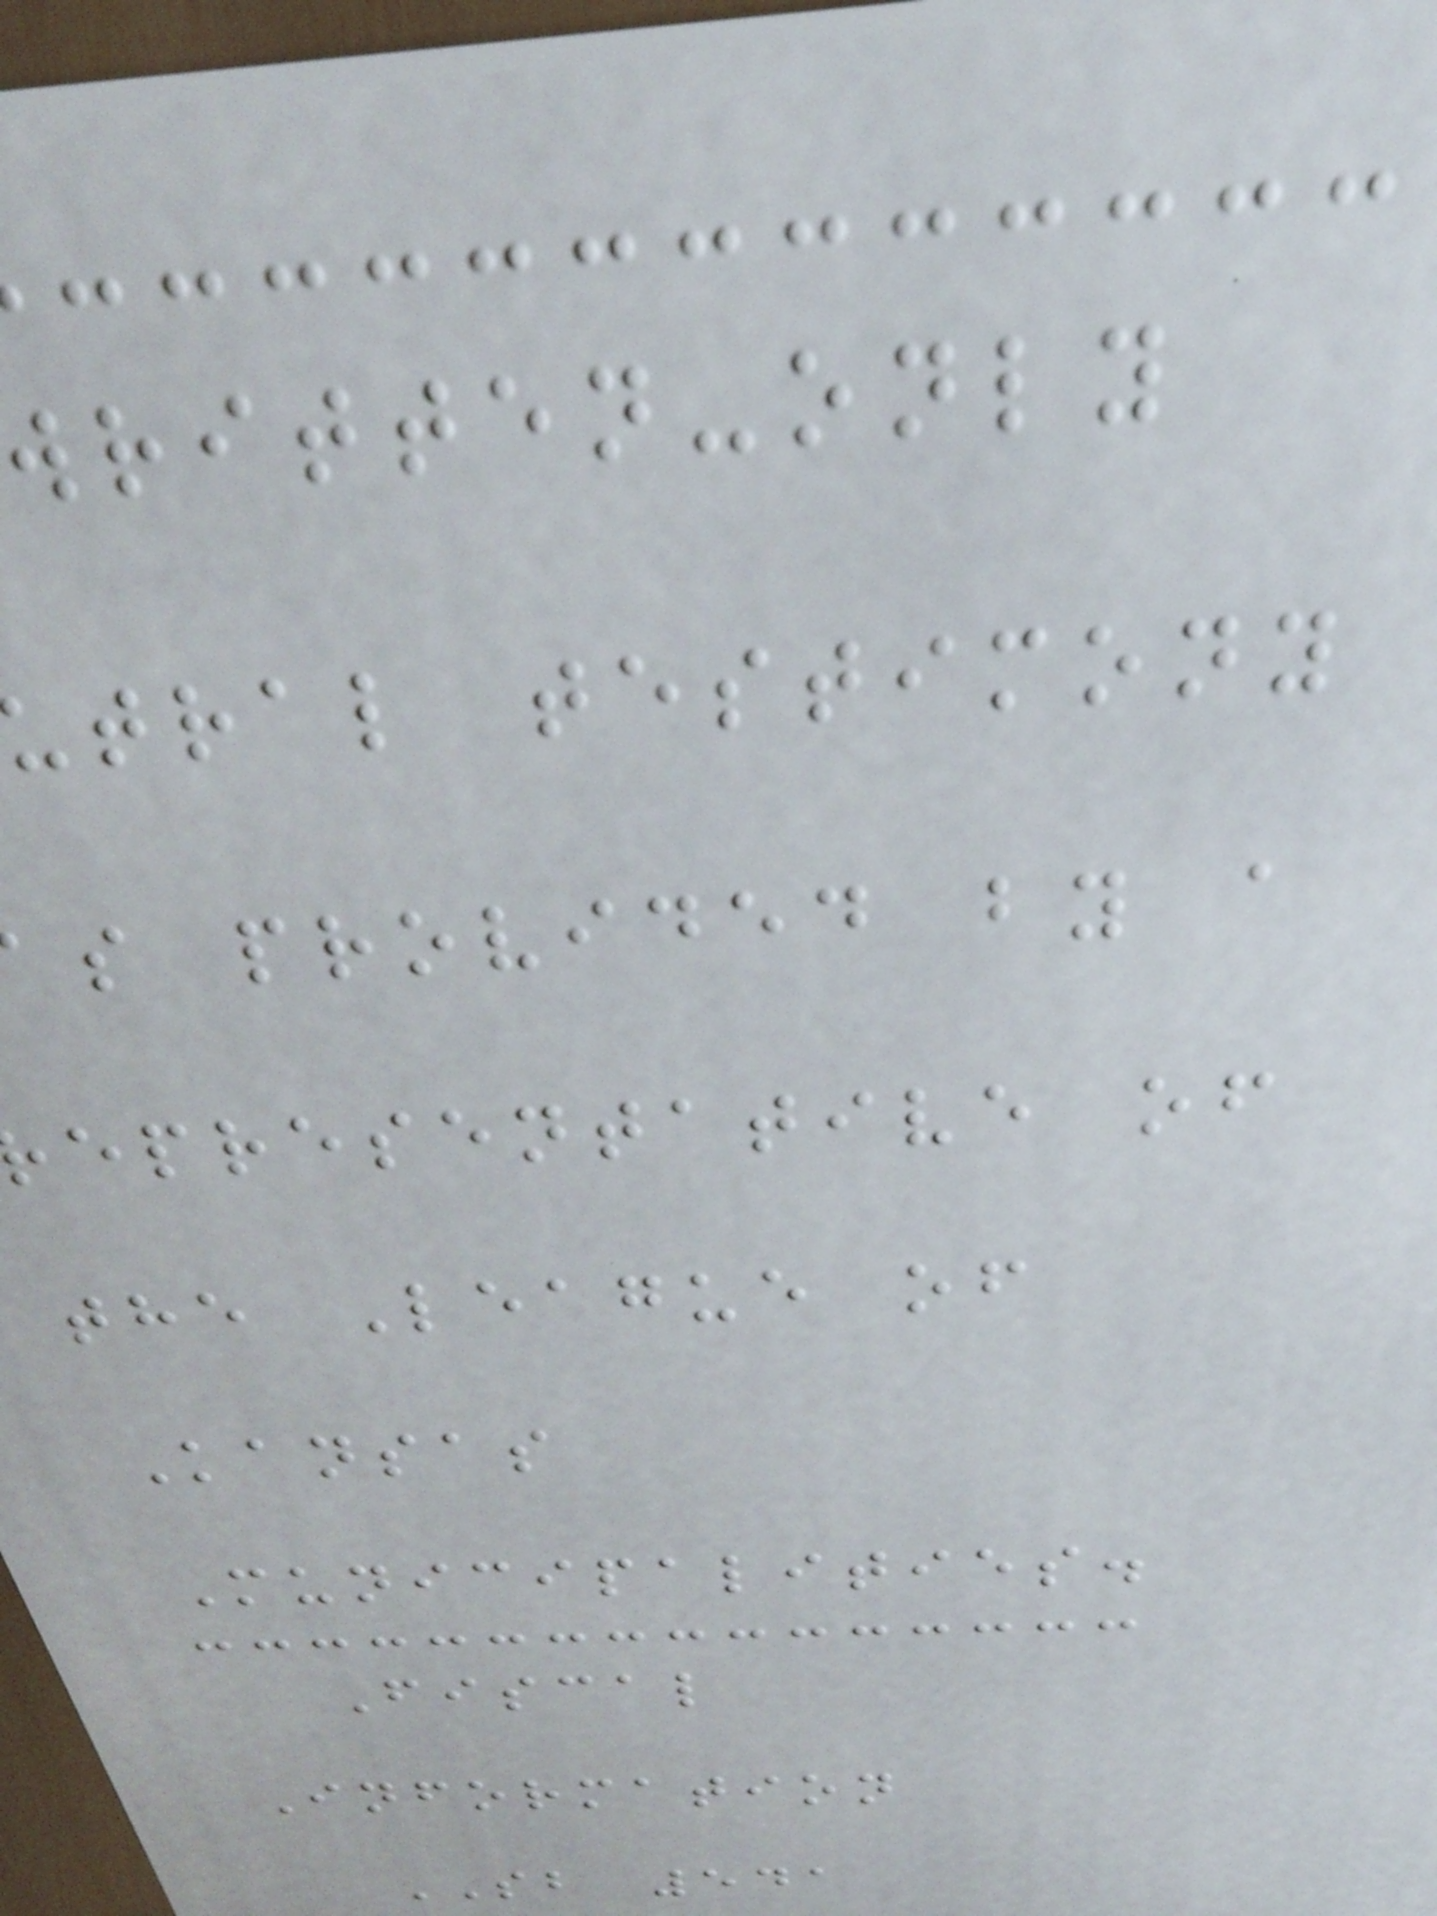ritten-only
tral testimony
s provided by a
epresentative of
the League of
Kansas
Municipalities.
Fiscal
Information
SB 541
